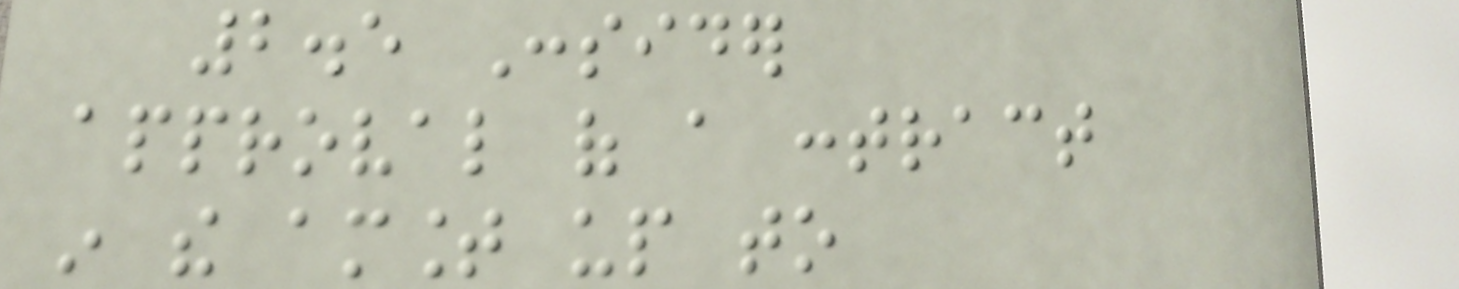2.5 Consider
approval of a contract
in the amount up to
